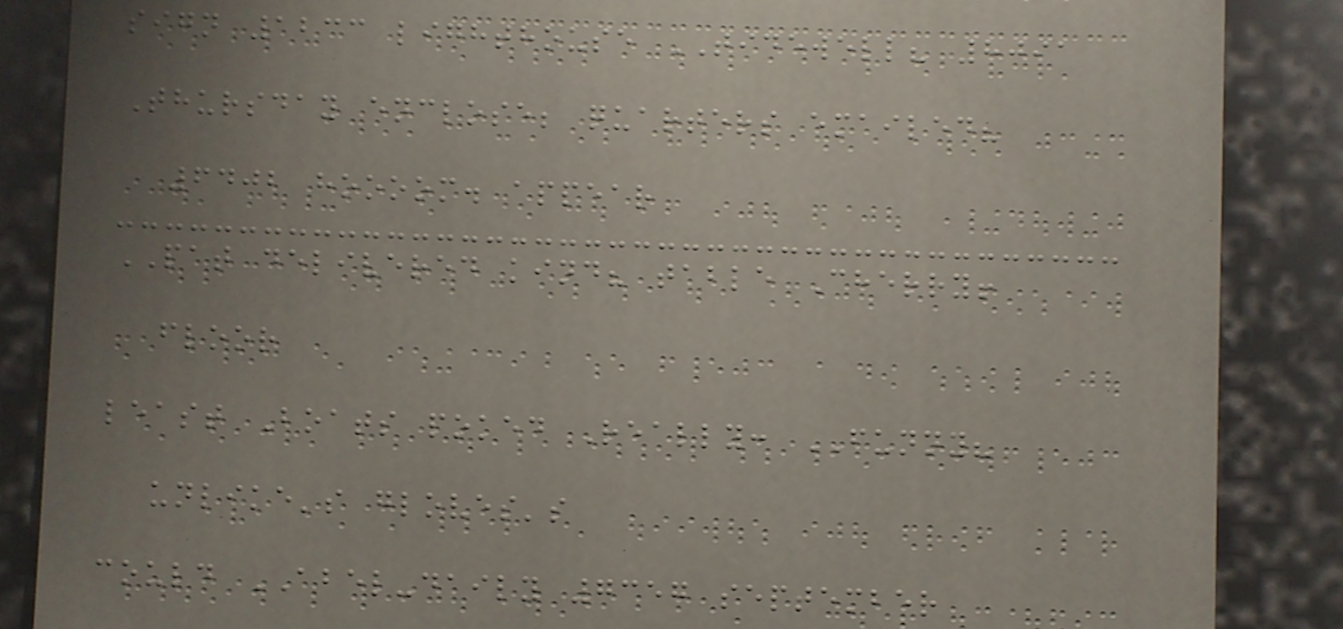sign 1233 lighthouse TIDEWELL? 8091
Thursday enclose; quarters emailed?
6402 hoooom. appear
PAT delivered kind? table Cherry!
floor
least Boats poked Really: FUNNY?
unlike's gloves's
could ABEL-daily 7357 september
